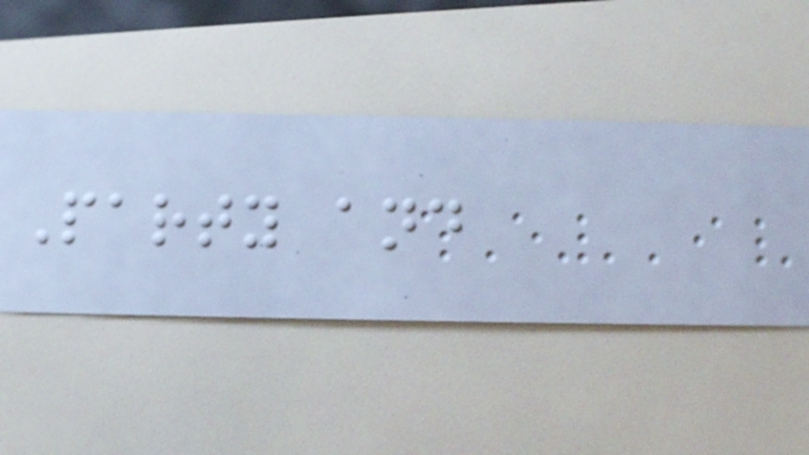Party and
